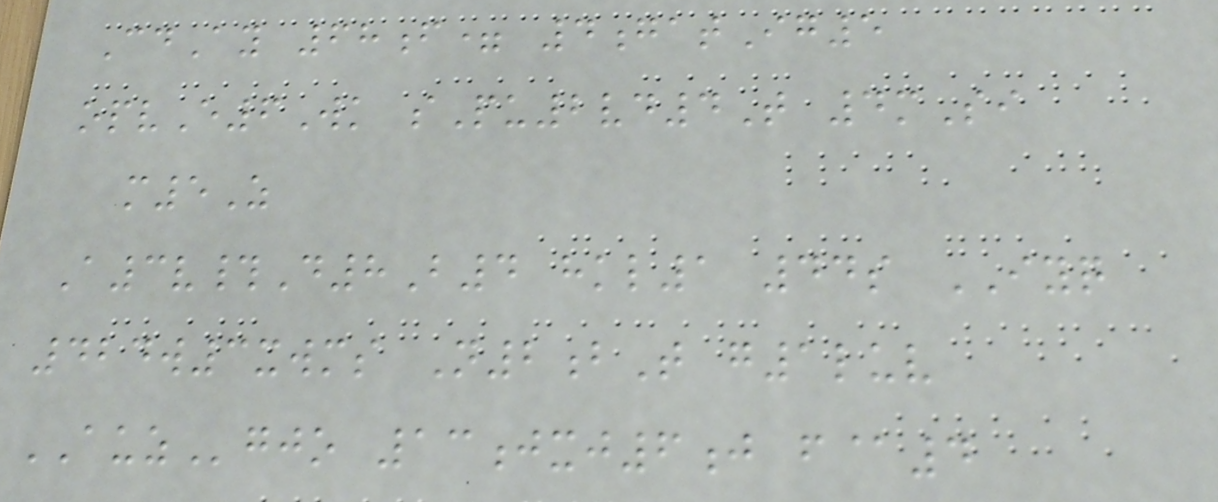CdAy 68f= 4gatIg5
opvE6Wk sPu2vd4T 4mSi
m5Z
A3v#D8B4 hkl1 44s IYQ
424w3xwms N2bT g1luv
AUZgjo 13jxj6j f@4
